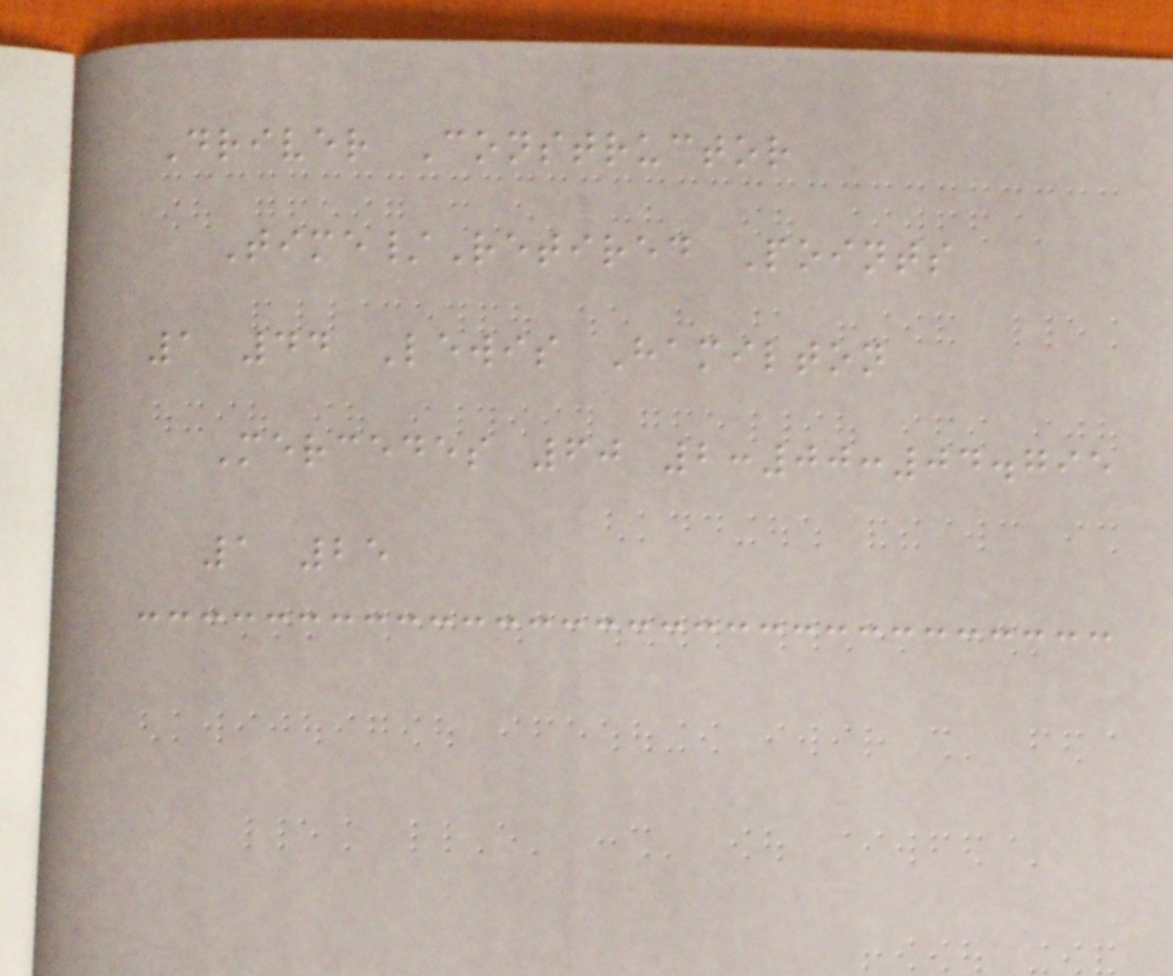Driver Constructor
Time/Retired Points
1 44 Lewis Hamilton
Mercedes 60 2:00:04.795
1 25
